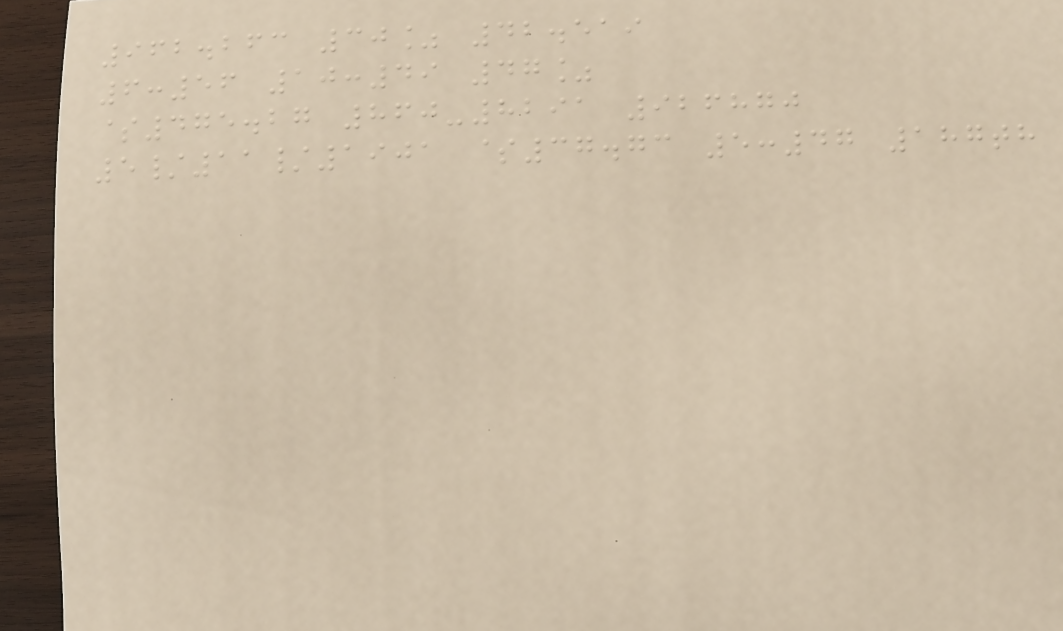962.263 30% 42.519
6:56 10:49 47%
$475.27 860-8291 926870
5/11/1901 $37.73 5:47 187th
